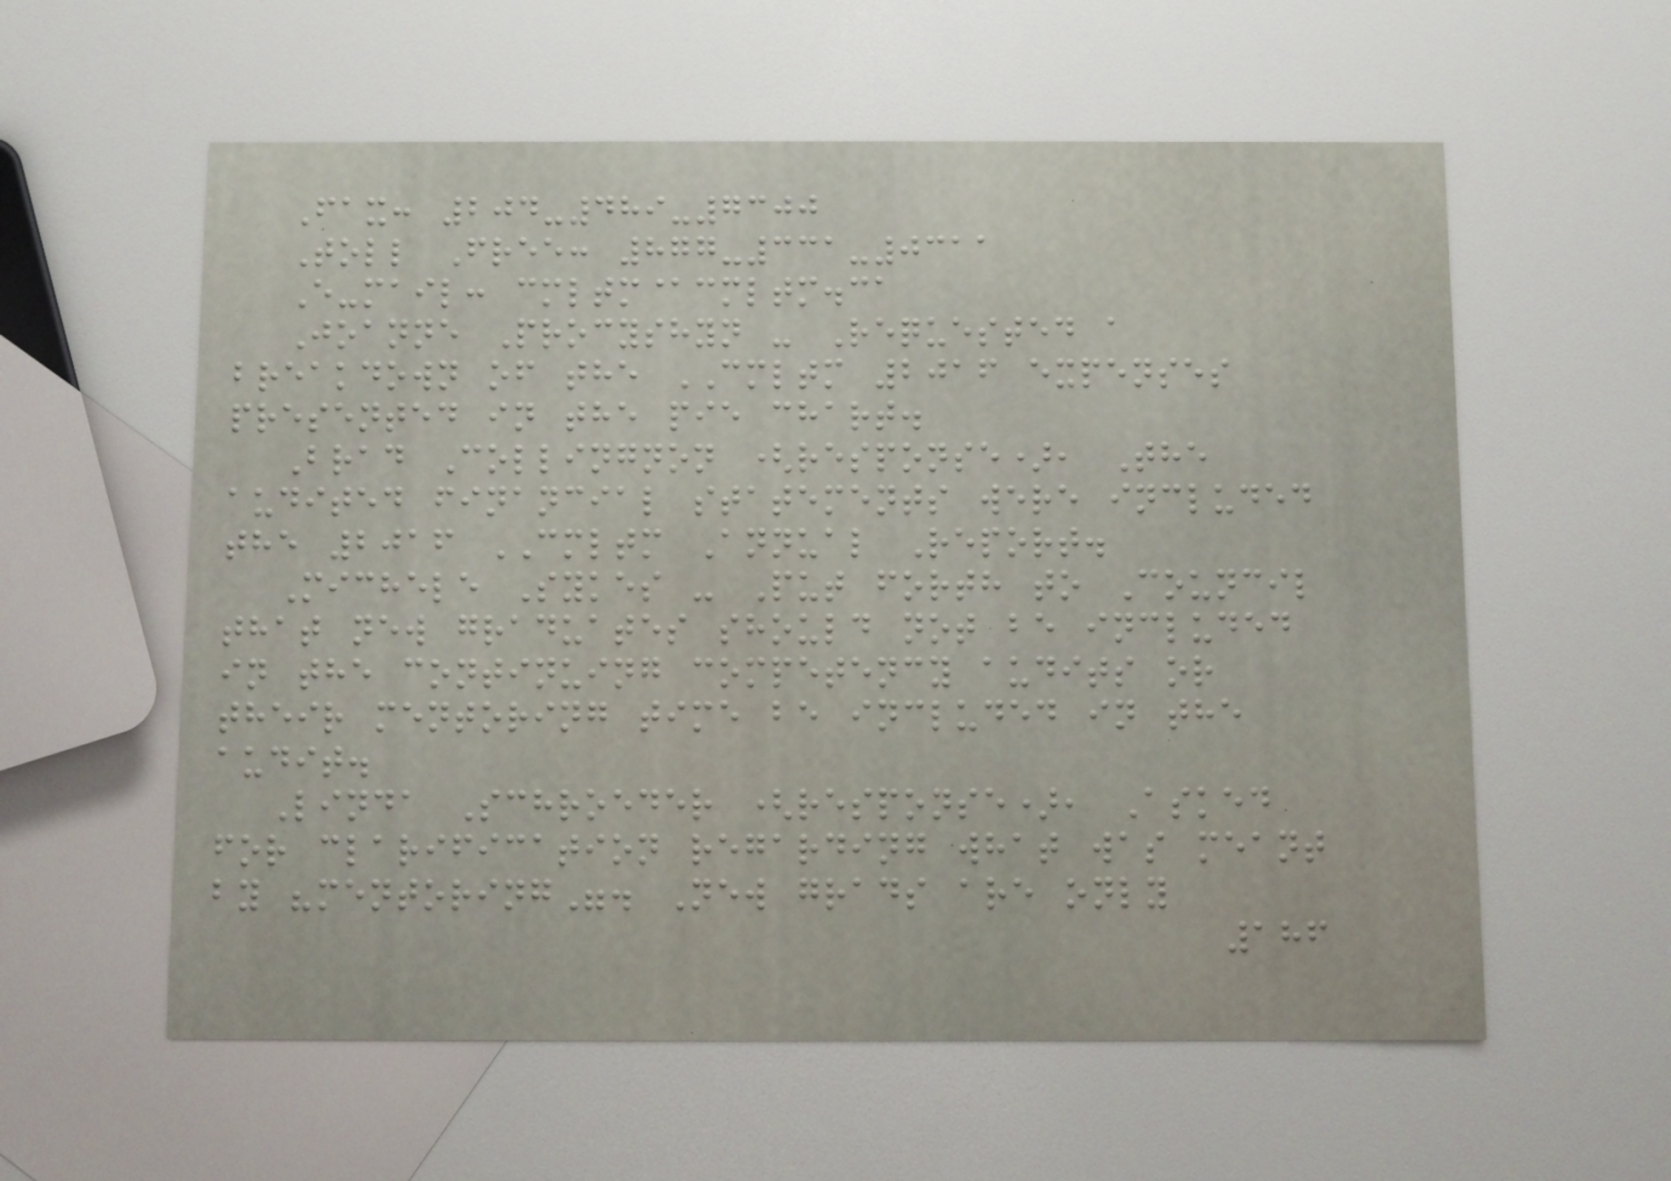Fax: 204-489-7300
Toll Free: 877-331-0311
E-mail: cmltm@cmltm.ca
Joanne Procyshyn - Requested a
breakdown of the CMLTM 2016 expenses
presented in the pie chart.
Brad Collingnon (response), The
audited financial statements were included
the 2016 CMLTM Annual Report.
Michele Sykes - Put forth to Council
that new graduates should not be included
in the continuing competency audits or
their mentoring time be included in the
audit.
Linda Schroeder (response), Asked
for clarification regarding what was meant
by "mentoring". New grads are only
186
